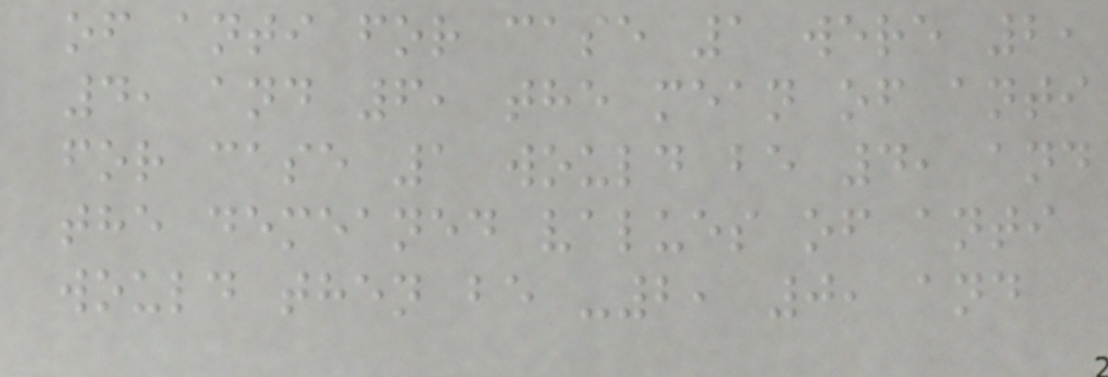of anti for case 1 were 2,
4, and 6, the mean of anti
for case 1 would be 4, and
the demeaned values of anti
would then be -2, 0, and
